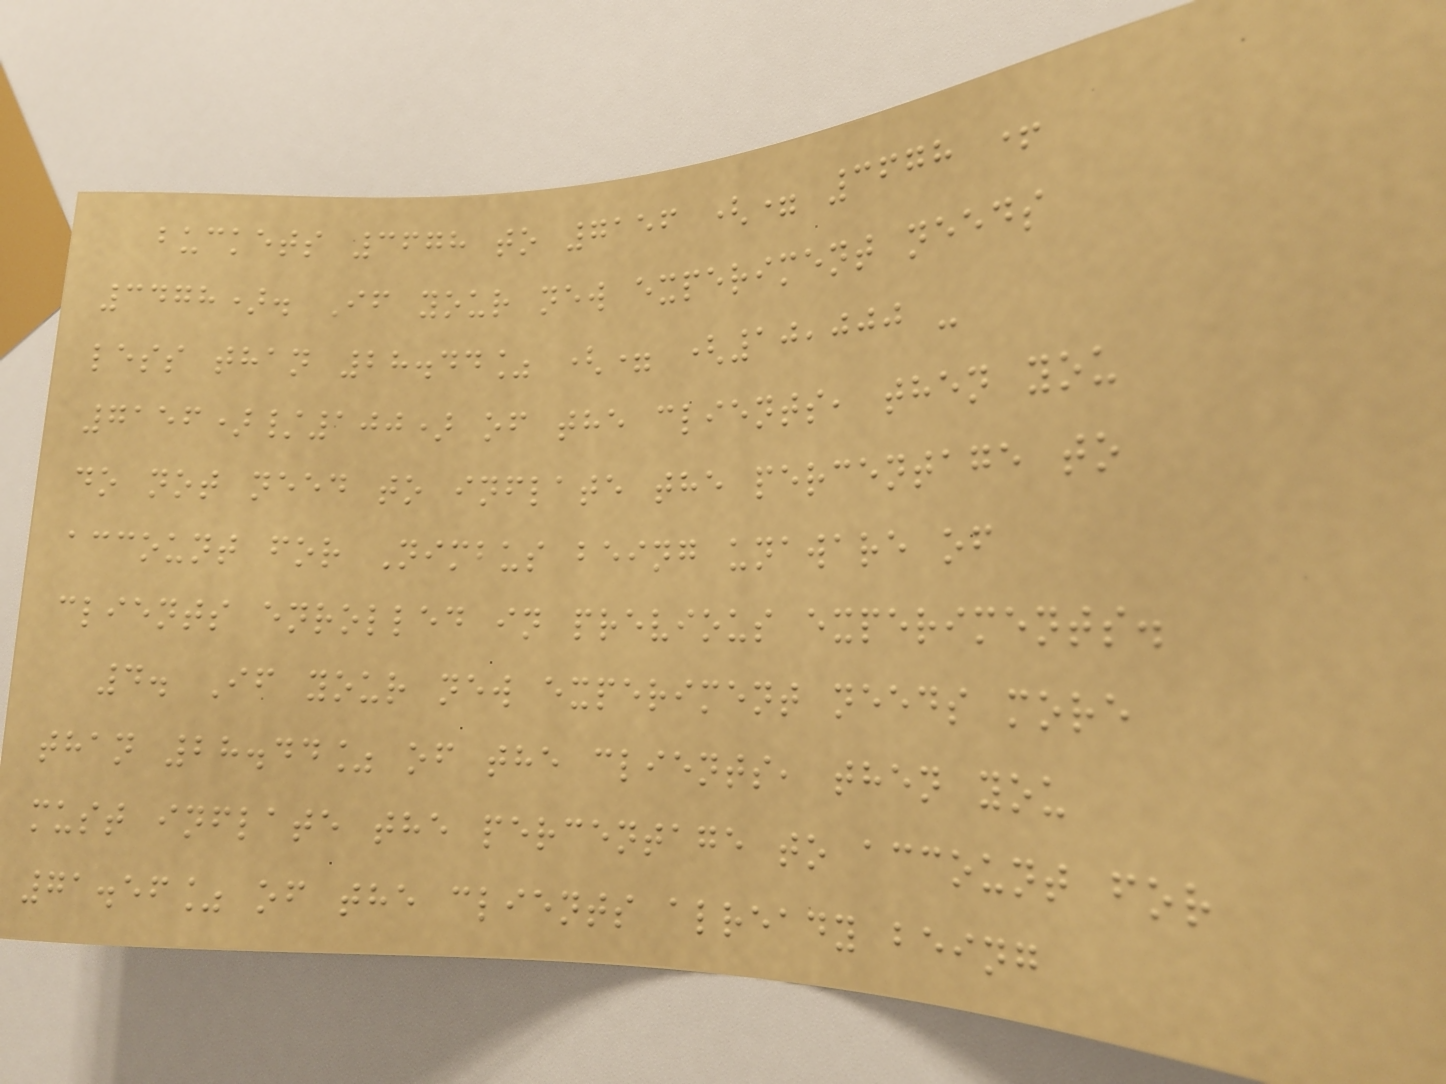buckets 3678 to 7156 (= 3678 +
3478). If your new experiment needs
less than 28.44% (= (10,000 -
7156)/100) of the clients, then you
do not need to inflate the percentage to
account for Nimbus being unaware of
clients enrolled in previous experiments.
4. If your new experiment needs more
than 28.44% of the clients, then you
must inflate the percentage to account for
71.56% of the clients already being
